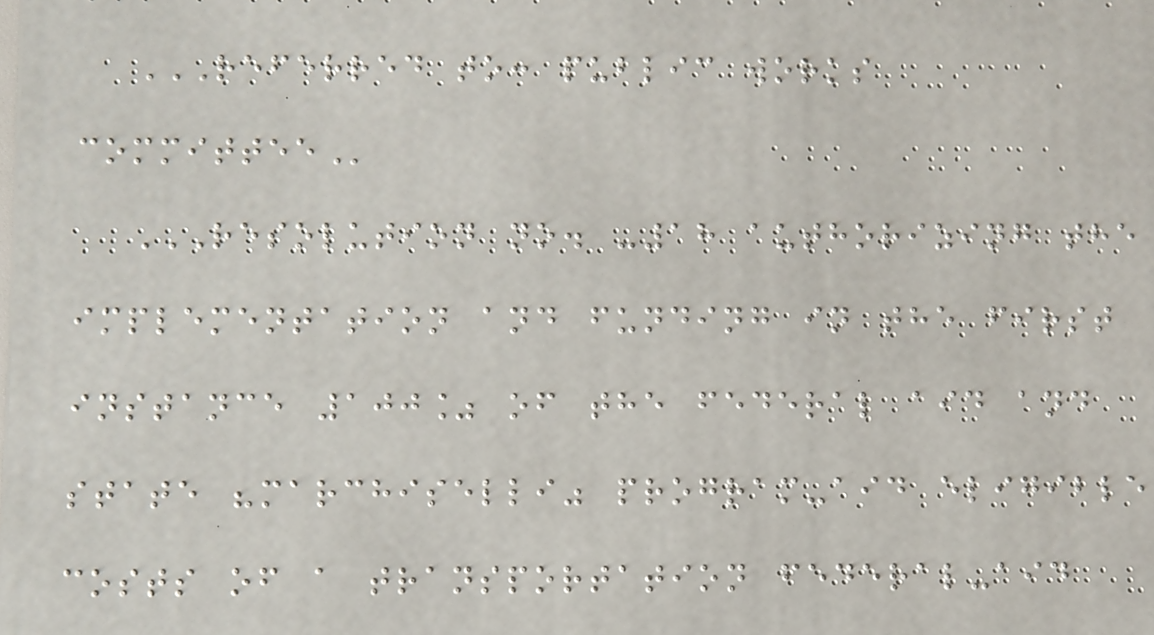REFERRED TO: PUBLIC WORKS
COMMITTEE
RESOLUTION NO. -18 AUTHORIZING THE
IMPLEMENTATION AND FUNDING IN THE FIRST
INSTANCE 100% OF THE FEDERAL AID AND
STATE "MARCHISELLI" PROGRAM-AID ELIGIBLE
COSTS OF A TRANSPORTATION FEDERAL-AID
